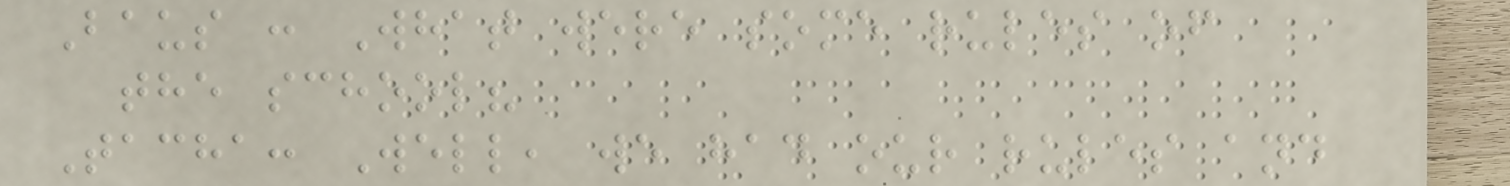Baus : What were some rules of
the school?
Tacha: Well, we had our rules and
